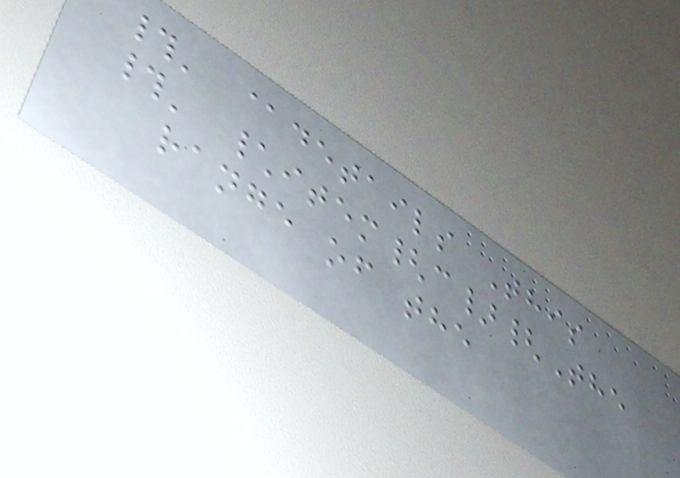#' @details This
#' \item{c}{The
range of the
